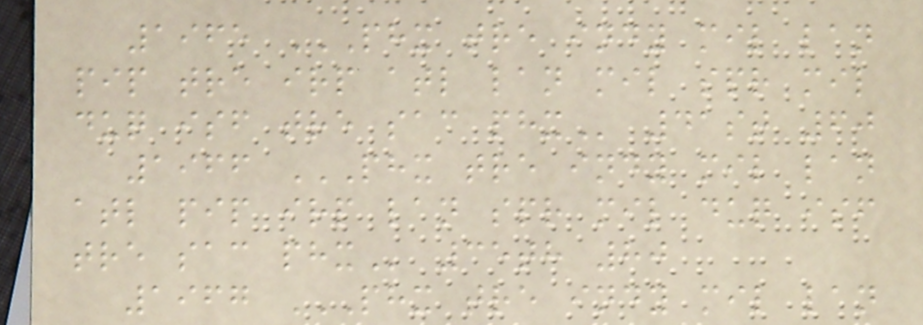1965 PHX TRE INDY MIL LAN
PIP TRE IRP ATL LAN MIL SPR MIL
DUQ ISF TRE SAC PHX 41st 60
1966 PHX TRE INDY MIL LAN
ATL PIP IRP LAN SPR MIL DUQ ISF
TRE SAC PHX 35th 80
1967 PHX TRE INDY MIL LAN
